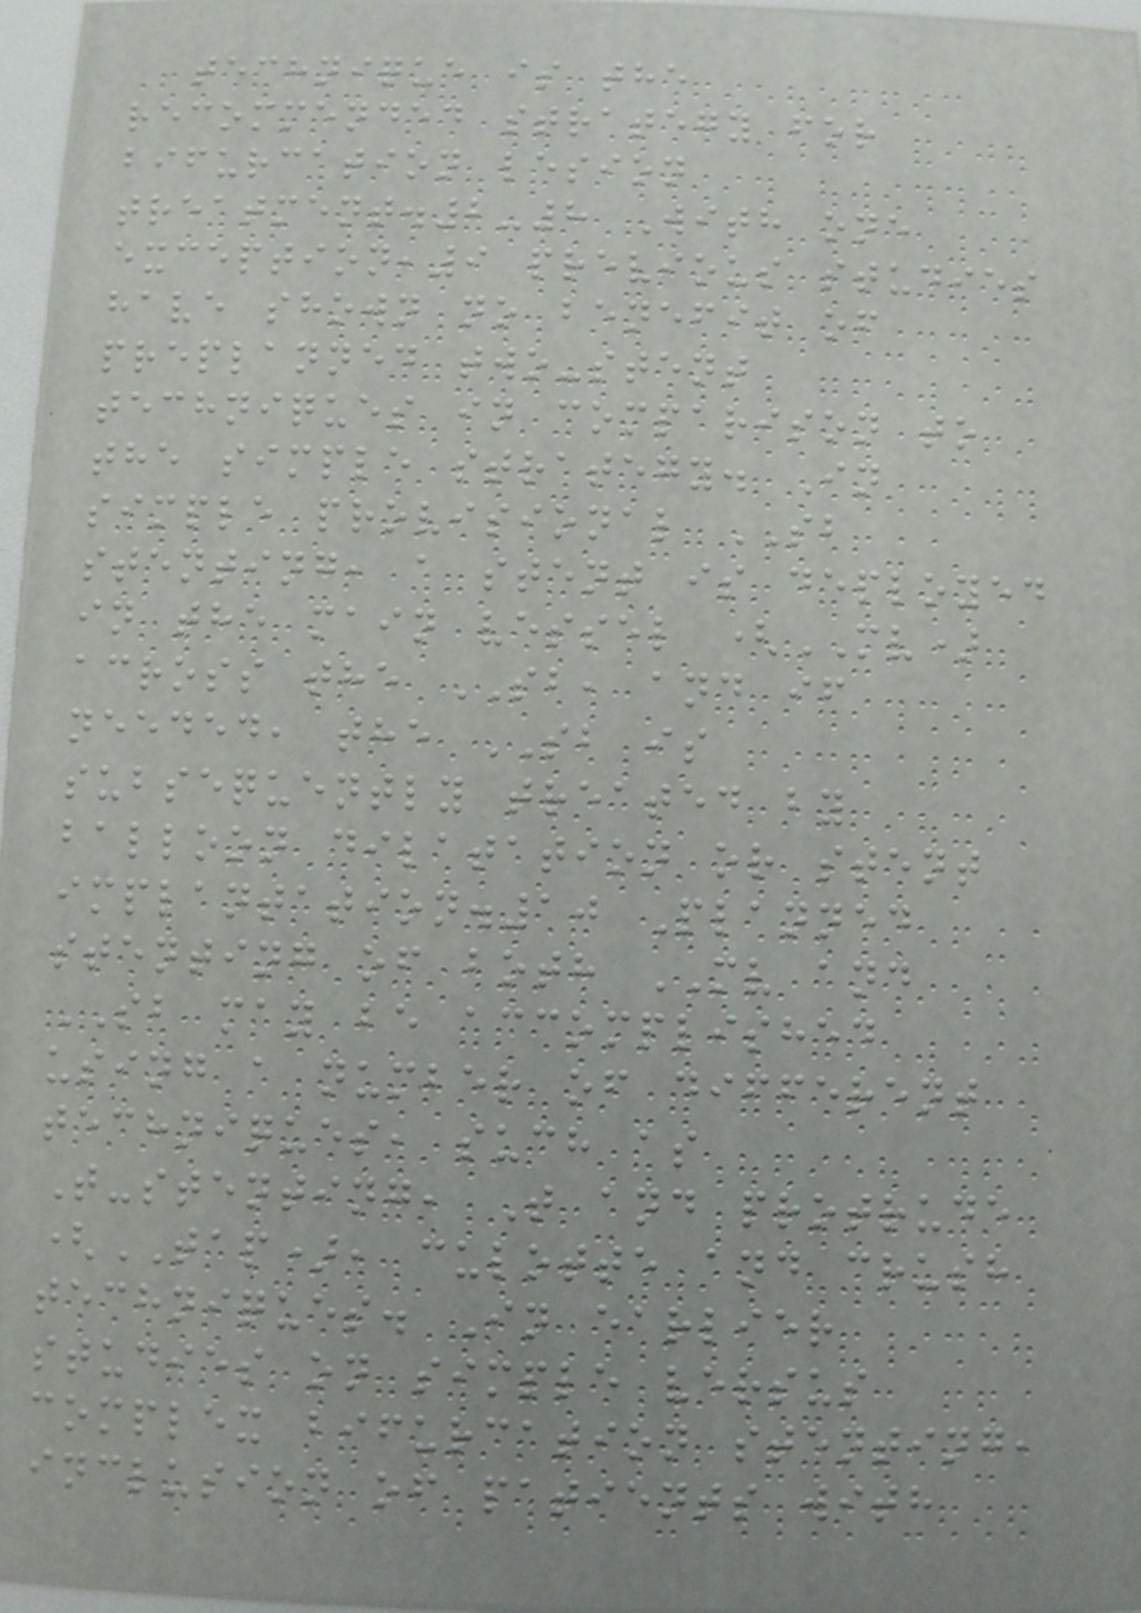technique is the
recommended strategy for
bifurcation lesion
treatment.2-8 With one
exception,9 previous studies
have shown no benefit of
preplanned two-stent
techniques in comparison to
the simple strategy. In
simple provisional SB
stenting, a stent is deployed
in the main vessel (MV)
across the SB, and if
needed, the SB is
subsequently treated by
balloon dilatation or stent
implantation.10 Planned
stenting of both MV and
SB may be accomplished
using a number of different
techniques, such as
T-stenting, T and protrude
(TAP), culotte and crush
techniques. In earlier
studies on simple versus
complex bifurcation stenting,
inclusion of patients with
